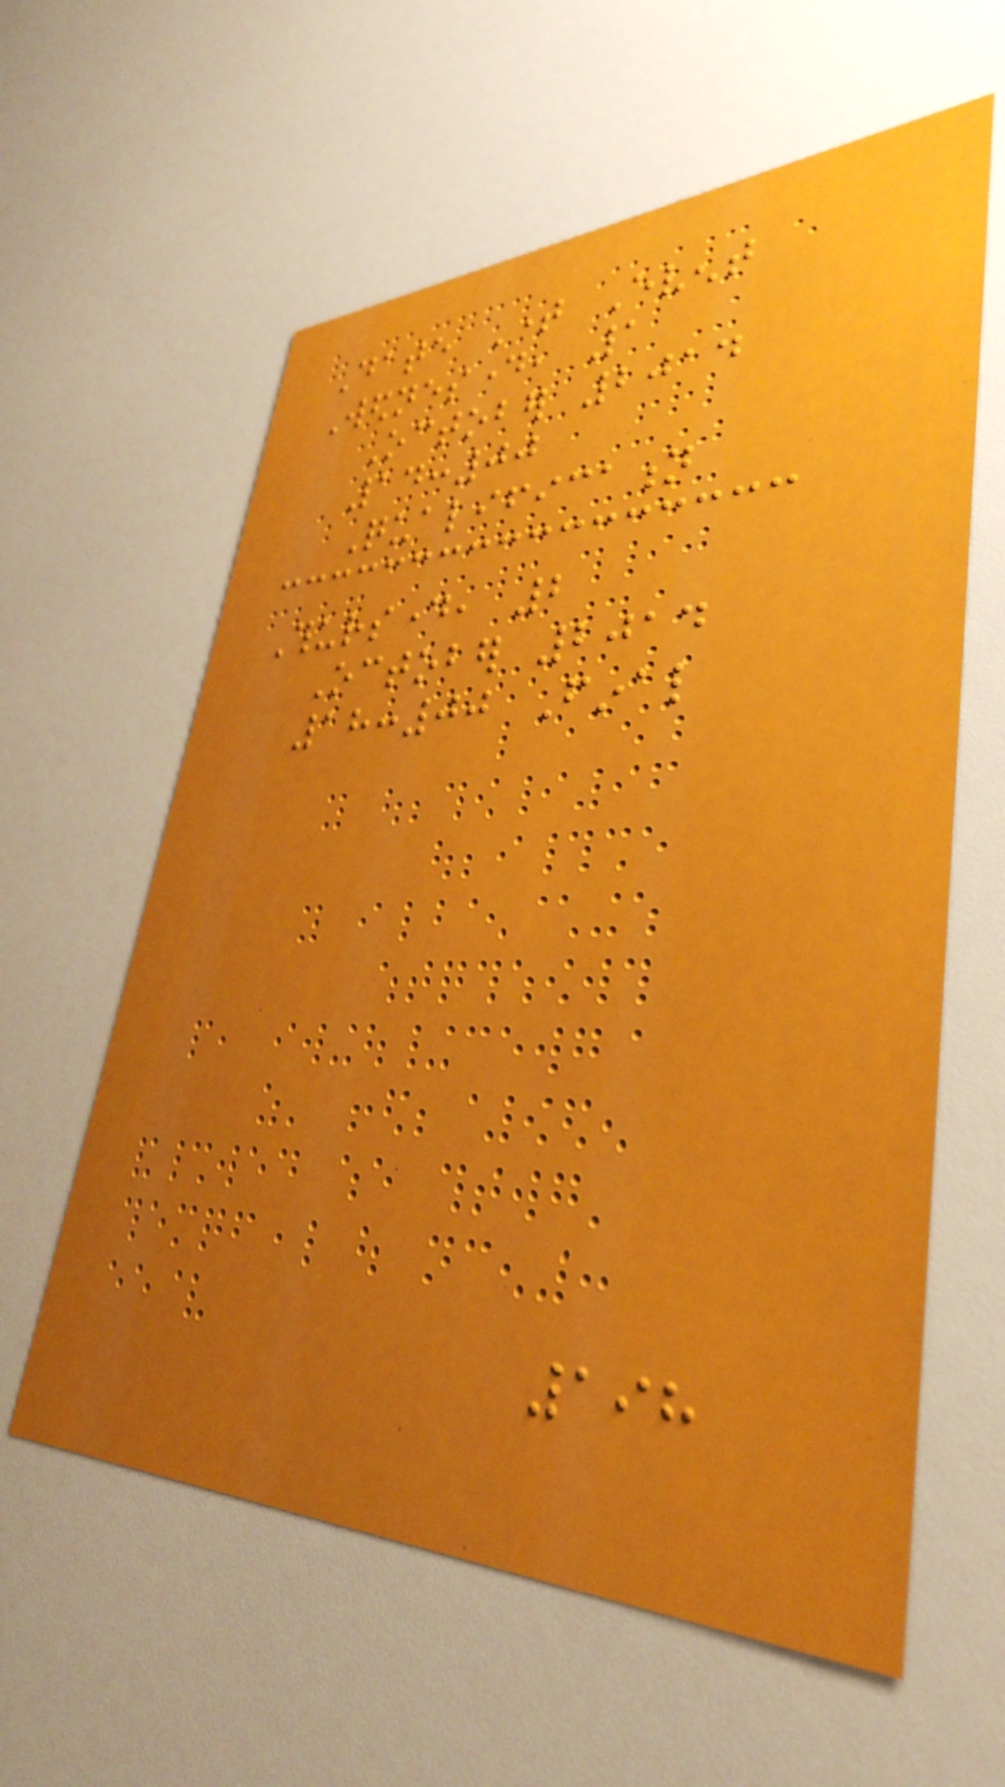Date Time Event
Wednesday, 1
October 2014
14:00
Qualification
Thursday, 2
October 2014
18:00 Final
198
